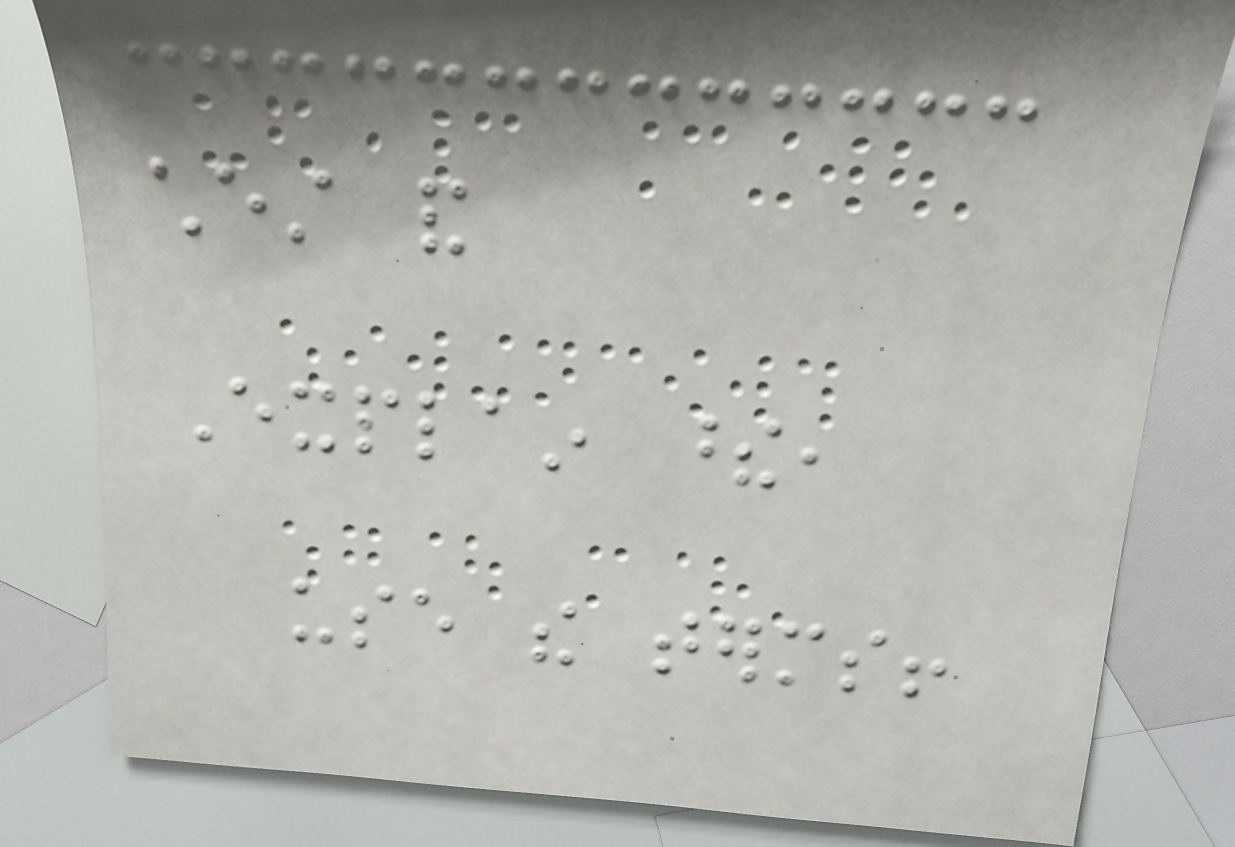chest and
Explain these,
use the terms!
